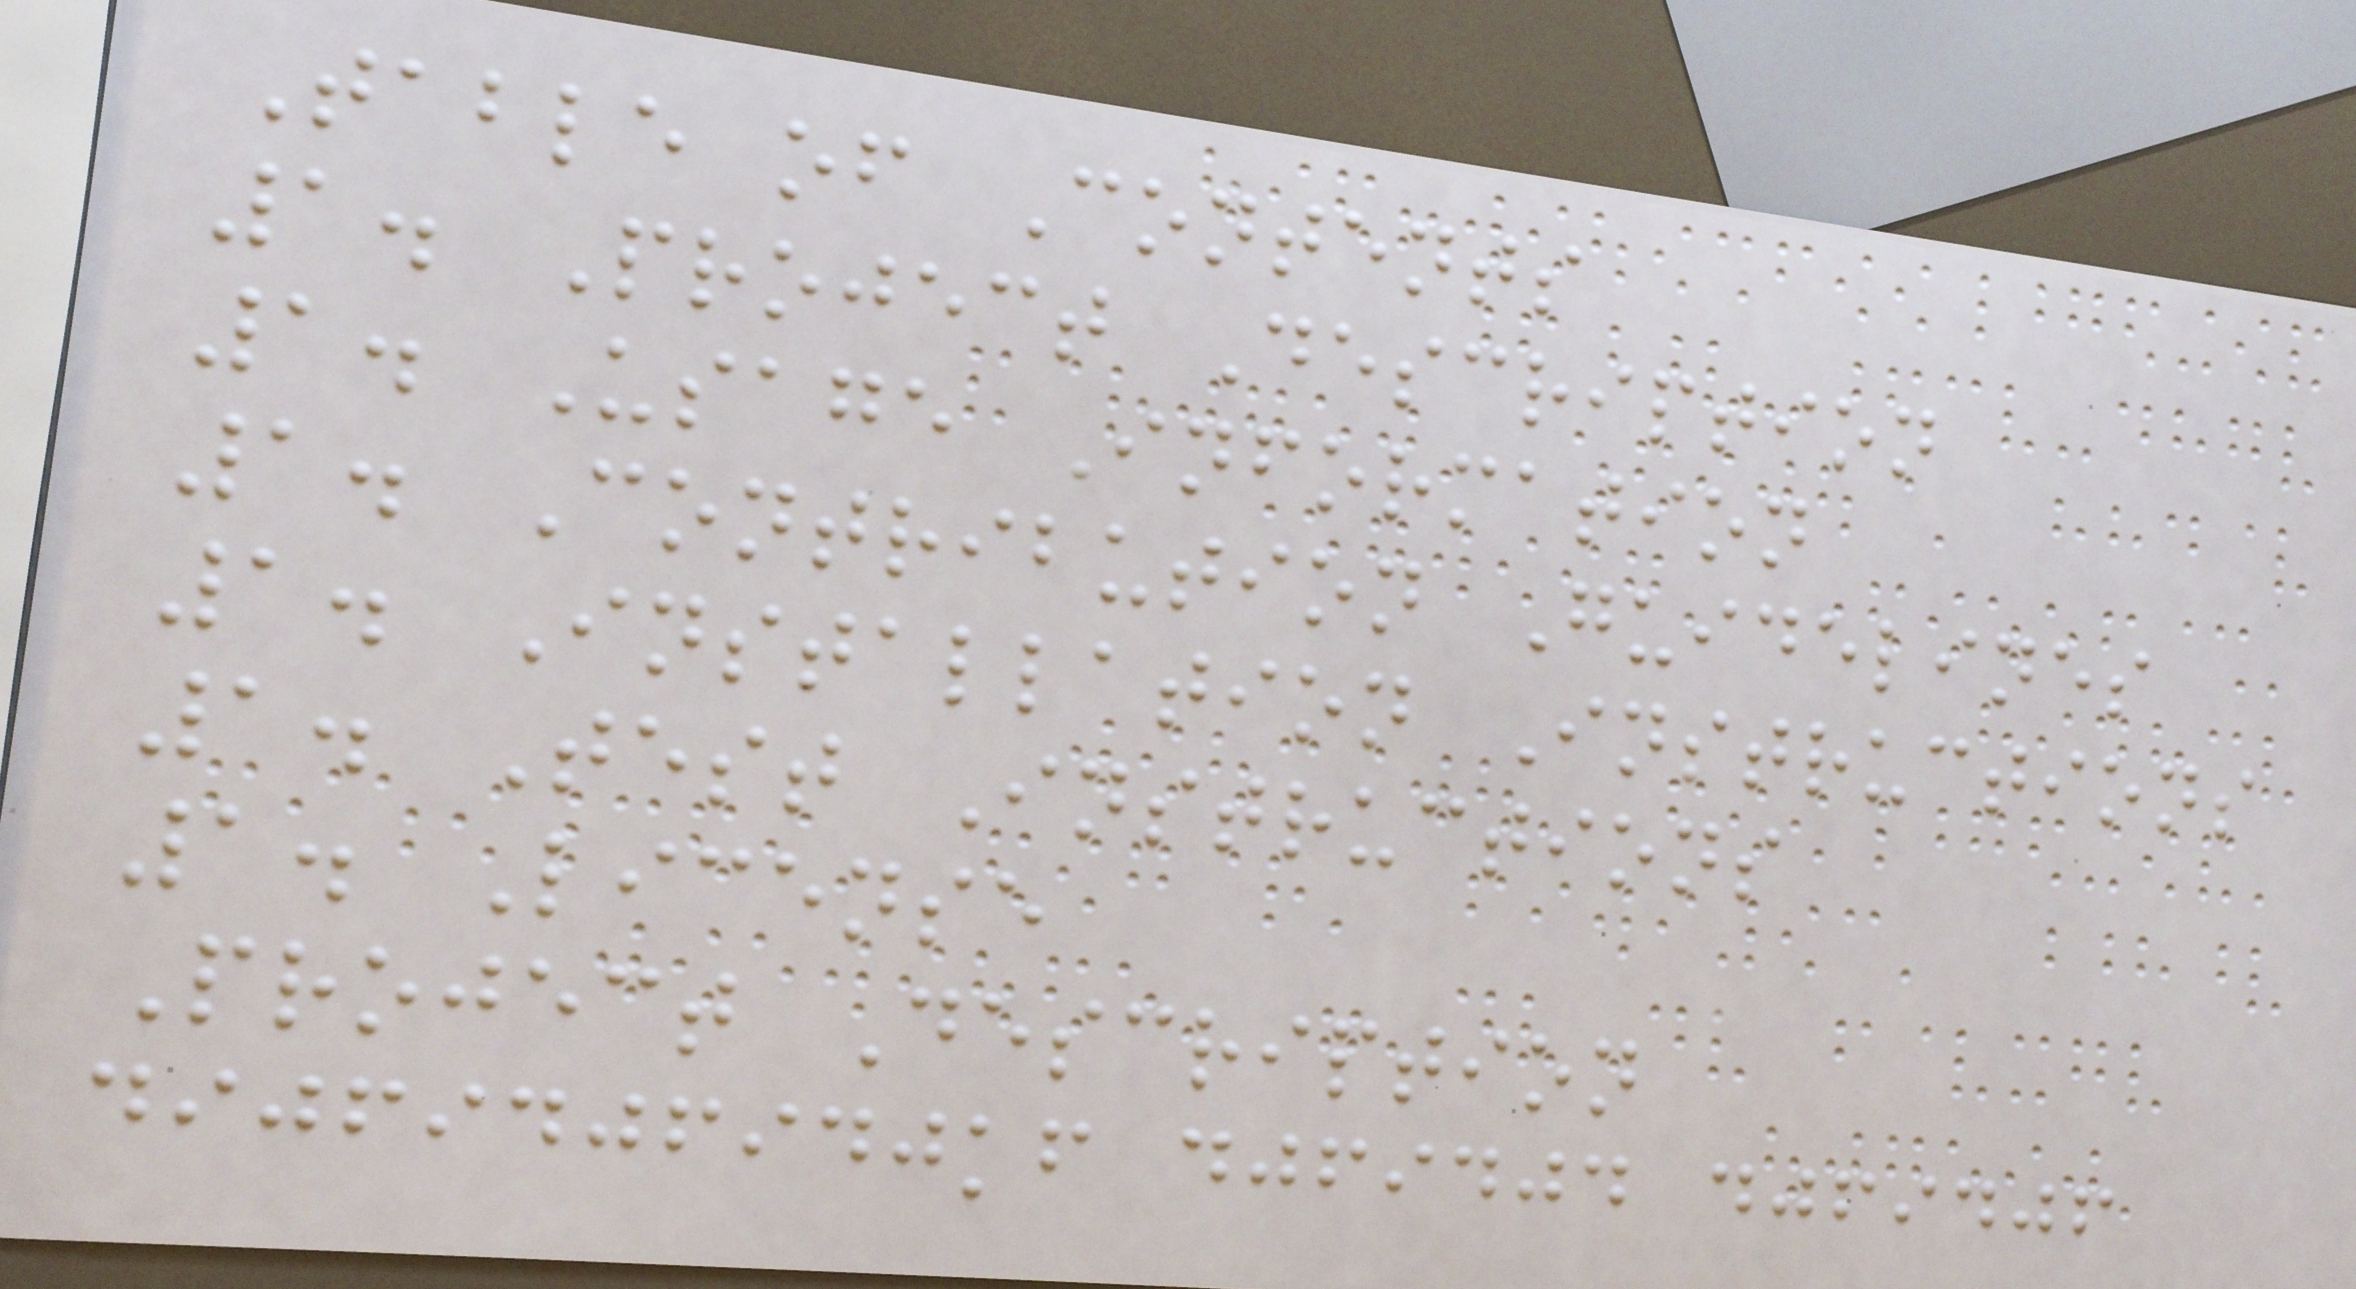Table of Contents
1. Project Description
1. Usage Information
1. Contribution Guidelines
1. Installation Instructions
1. Test Instructions
1. License
Project Description
dijfidjfidjkf djfidjd djfidjf
